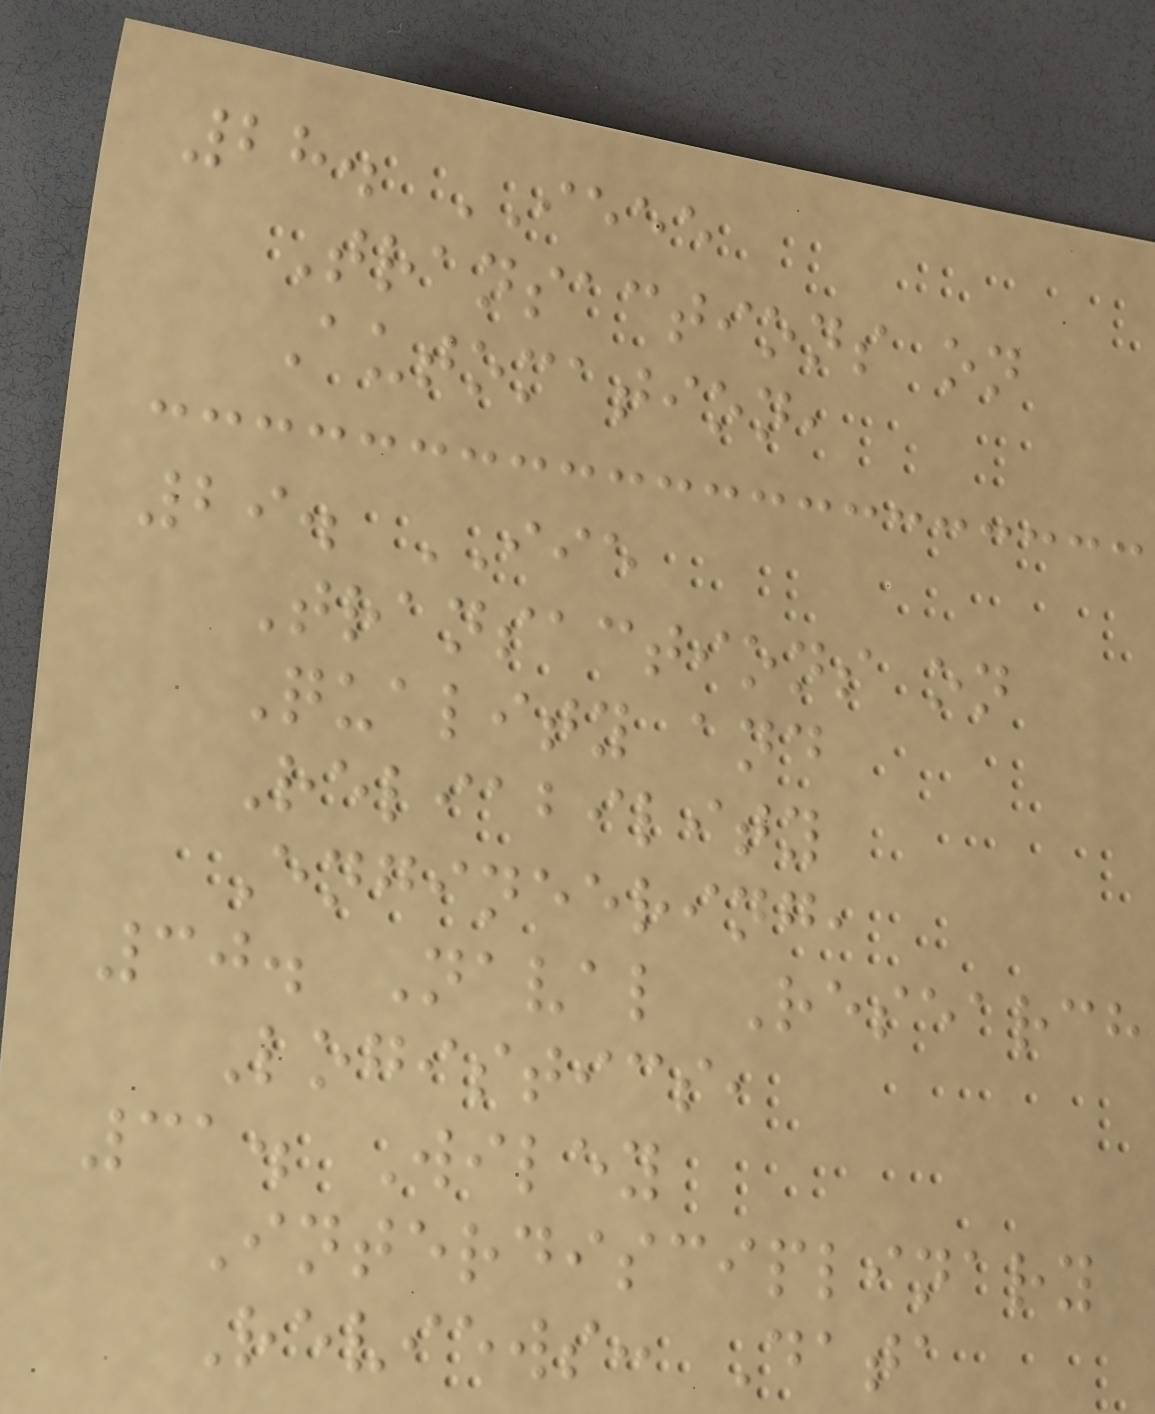28. IEEE
Transactions on
Automation,
29. IIE
Transactions on
Quality and
Reliability
Engineering,
30. Naval Research
Logistics,
31. Wiley
Interdisciplinary
Reviews: Data
